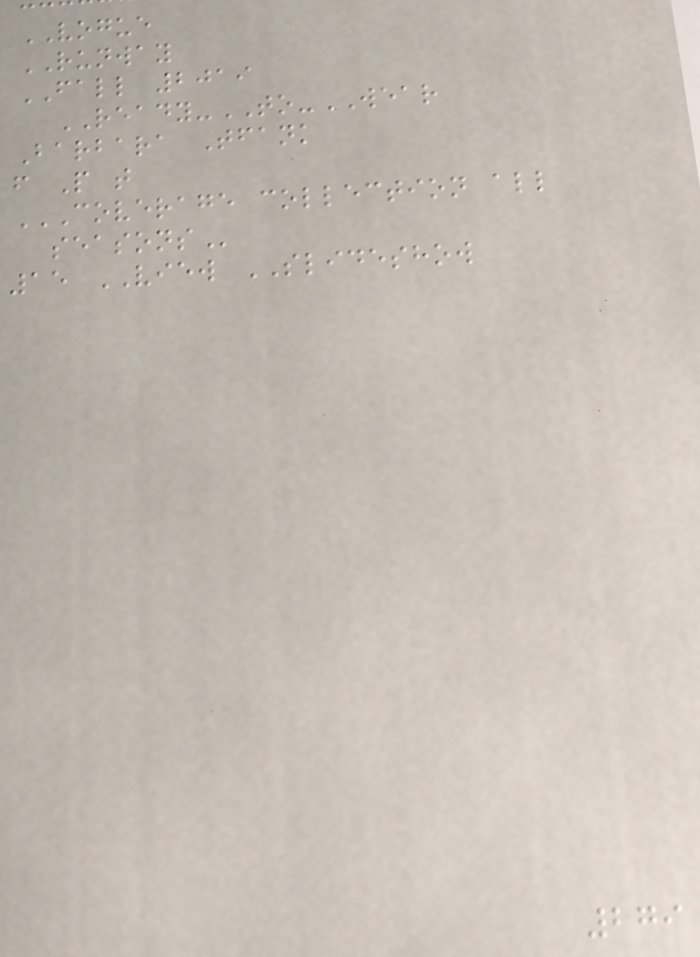VOGUE
RUNWAY
FALL 2019
READY-TO-WEAR
Barbara Tfank
f P t
COVERAGE COLLECTION ALL
SEASONS
15 VIEW SLIDESHOW
279
